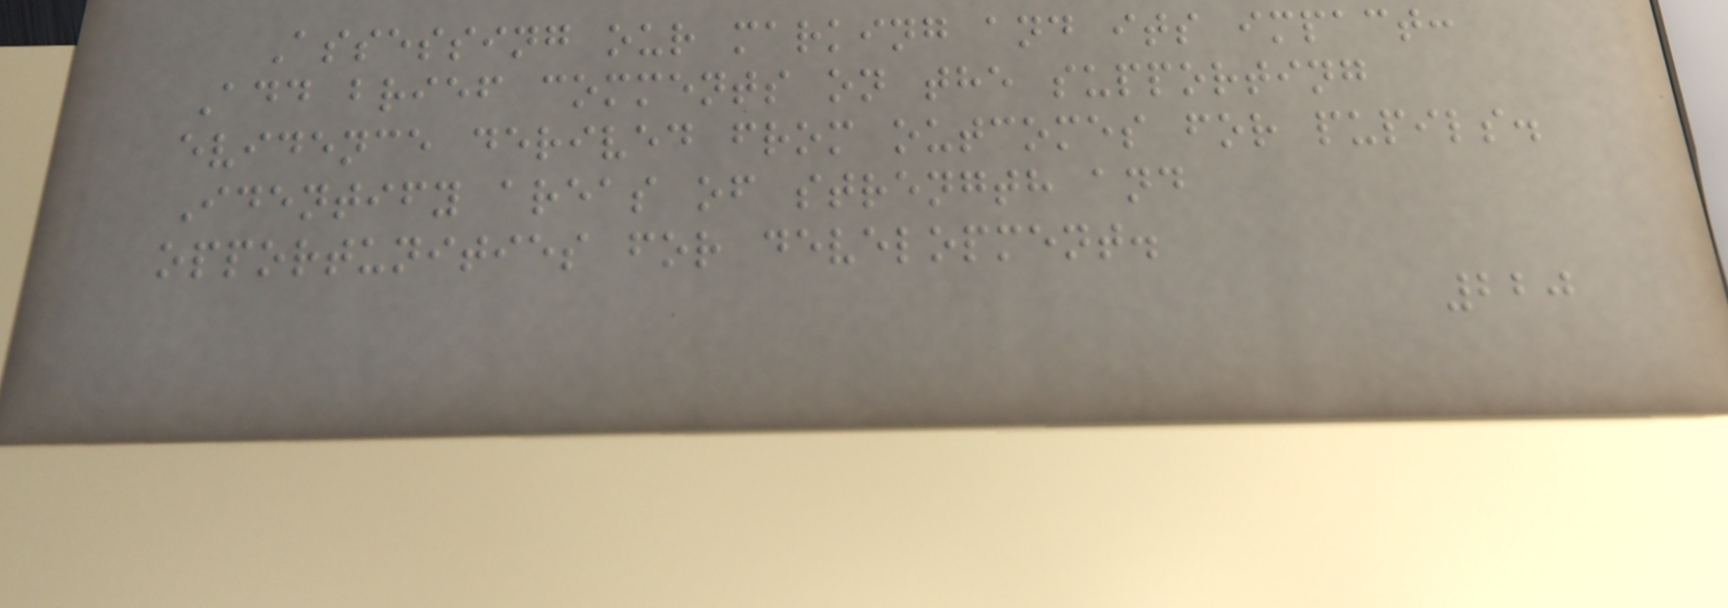Assessing our marking and its impact:
Add brief comments on the supporting
evidence derived from outcomes for pupils.
Identify areas of strength and
opportunities for development.
220
